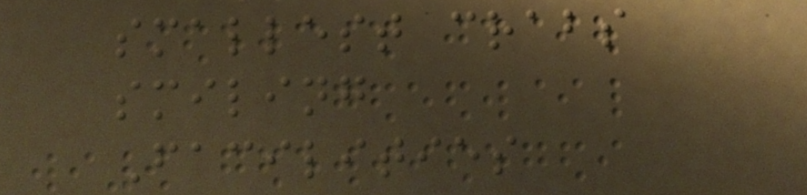smallest crabs
smiling
Facilities
